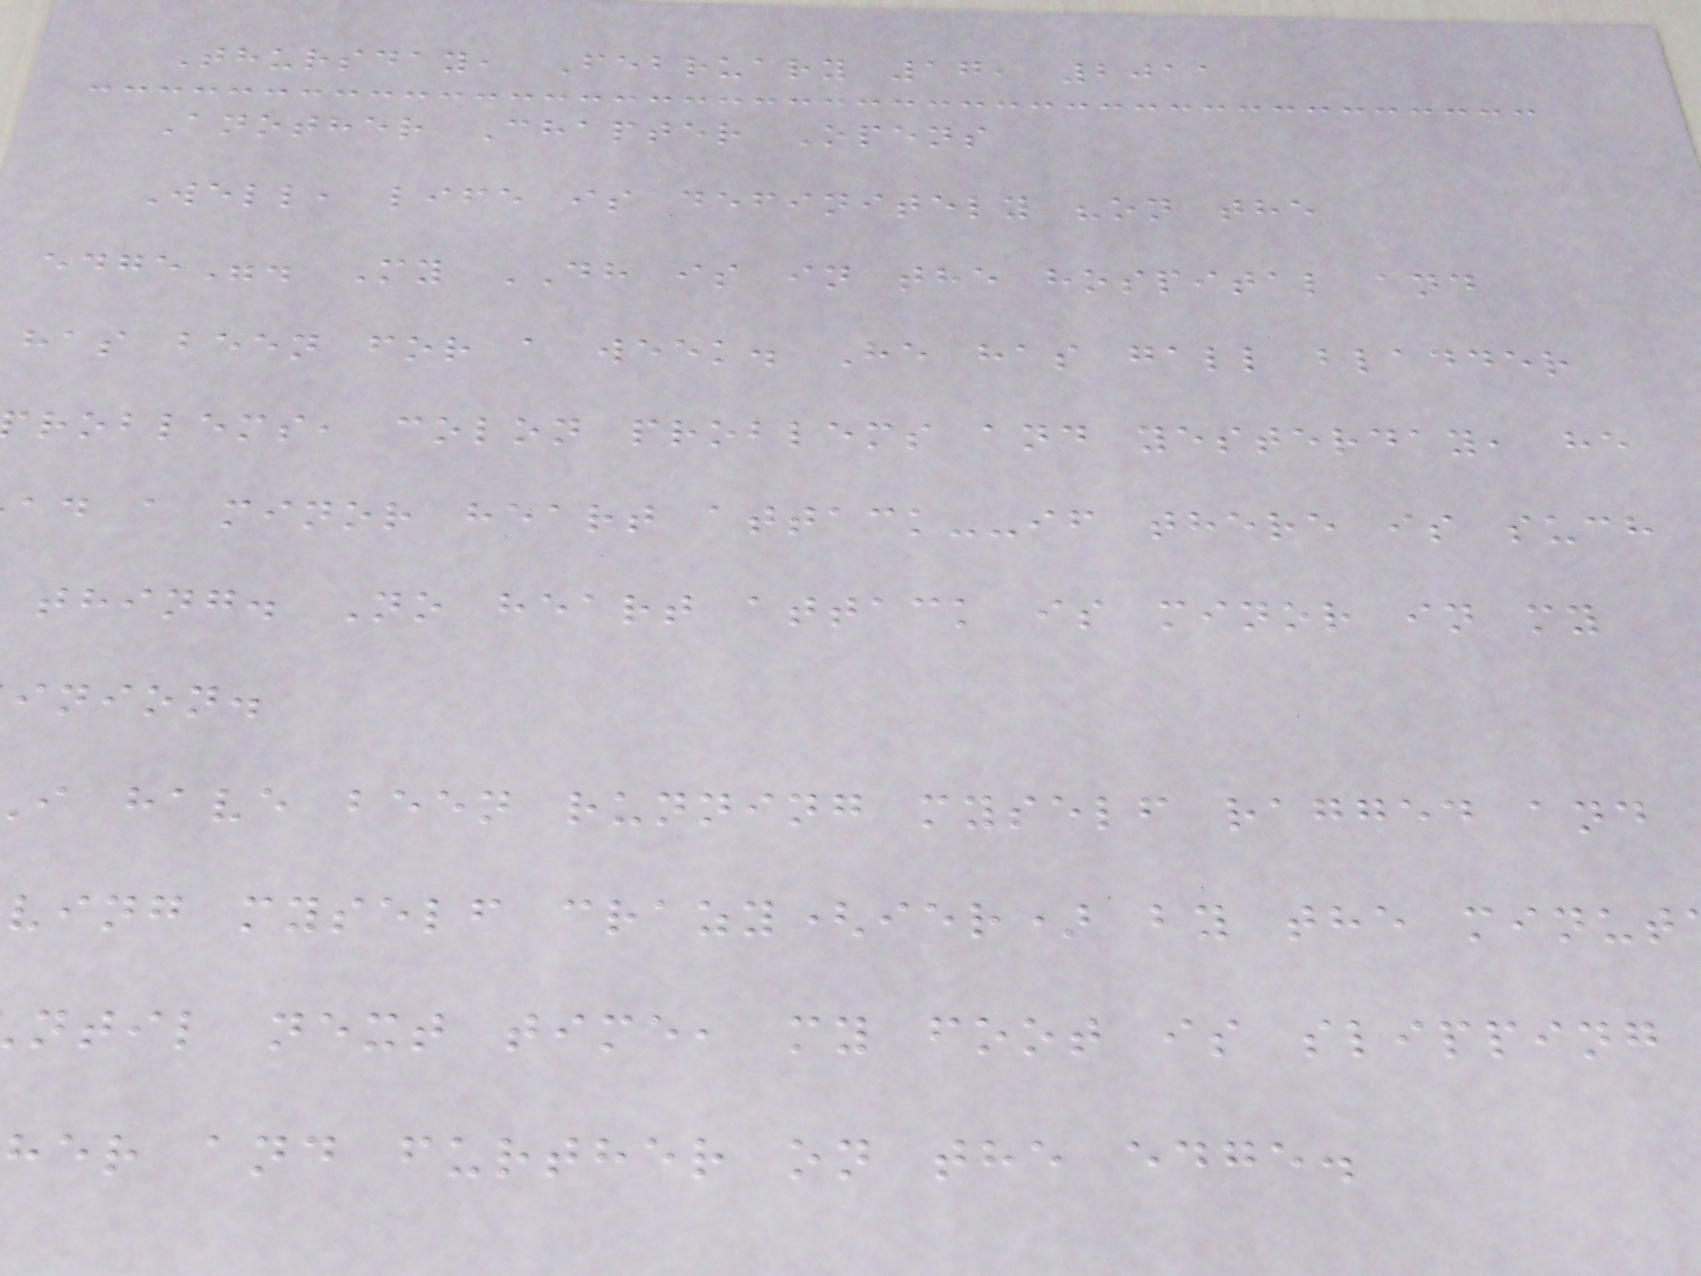Thursday, February 17, 2011
Another Chapter Opens
Well, life is definitely "on the
edge". My DH is in the hospital and
has been for a week. He has gall bladder
roblems, colon problems and yesterday, he
ad a minor heart attack--if there is such
thing. No heart attack is minor in my
inion.
i have been running myself ragged and
ving myself crazy(ier) by the minut
ntil next time, my foot is slipping
her and further on the edge.
